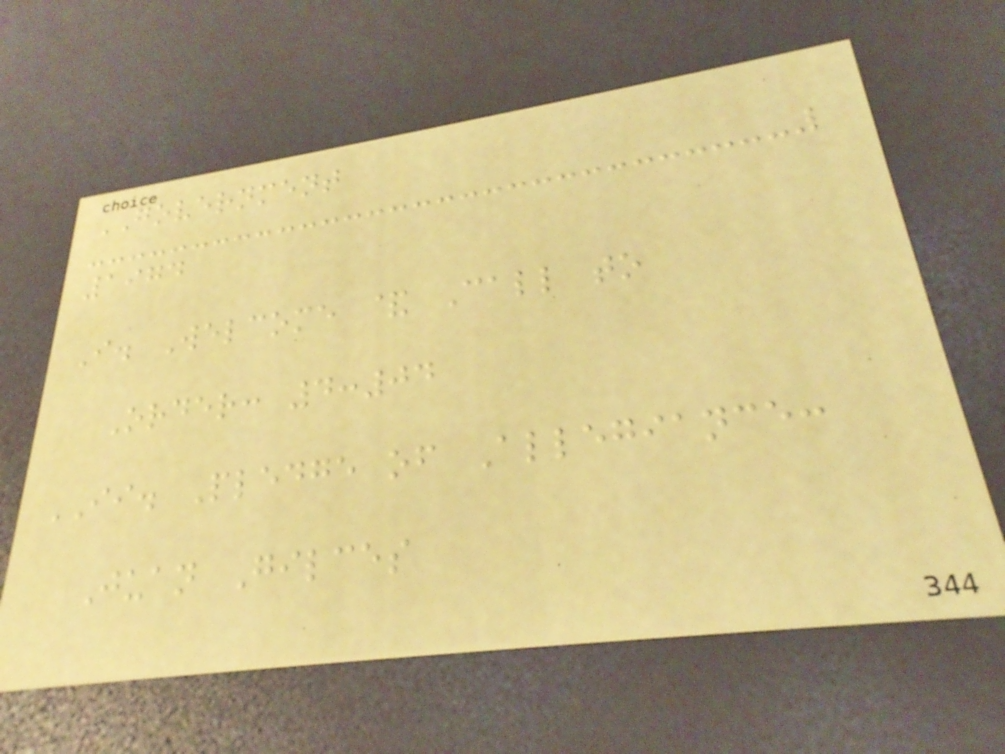GOVERNMENT
1974
I. Welcome & Call to
Order: 4:04
II. Pledge of Allegiance:
Juan Gilces
